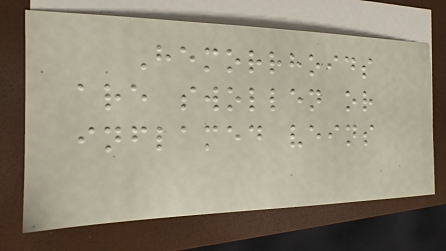Hemorrhoids
are swollen or
inflamed veins
